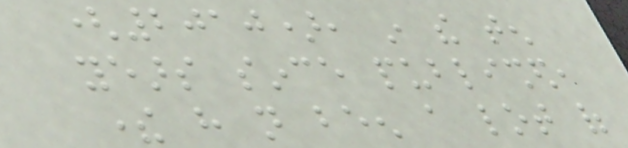(2010), in the ten
years since published,
there have not been a lot of
